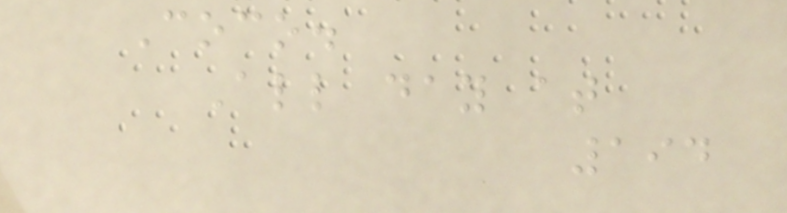Coco.
All day at
194
